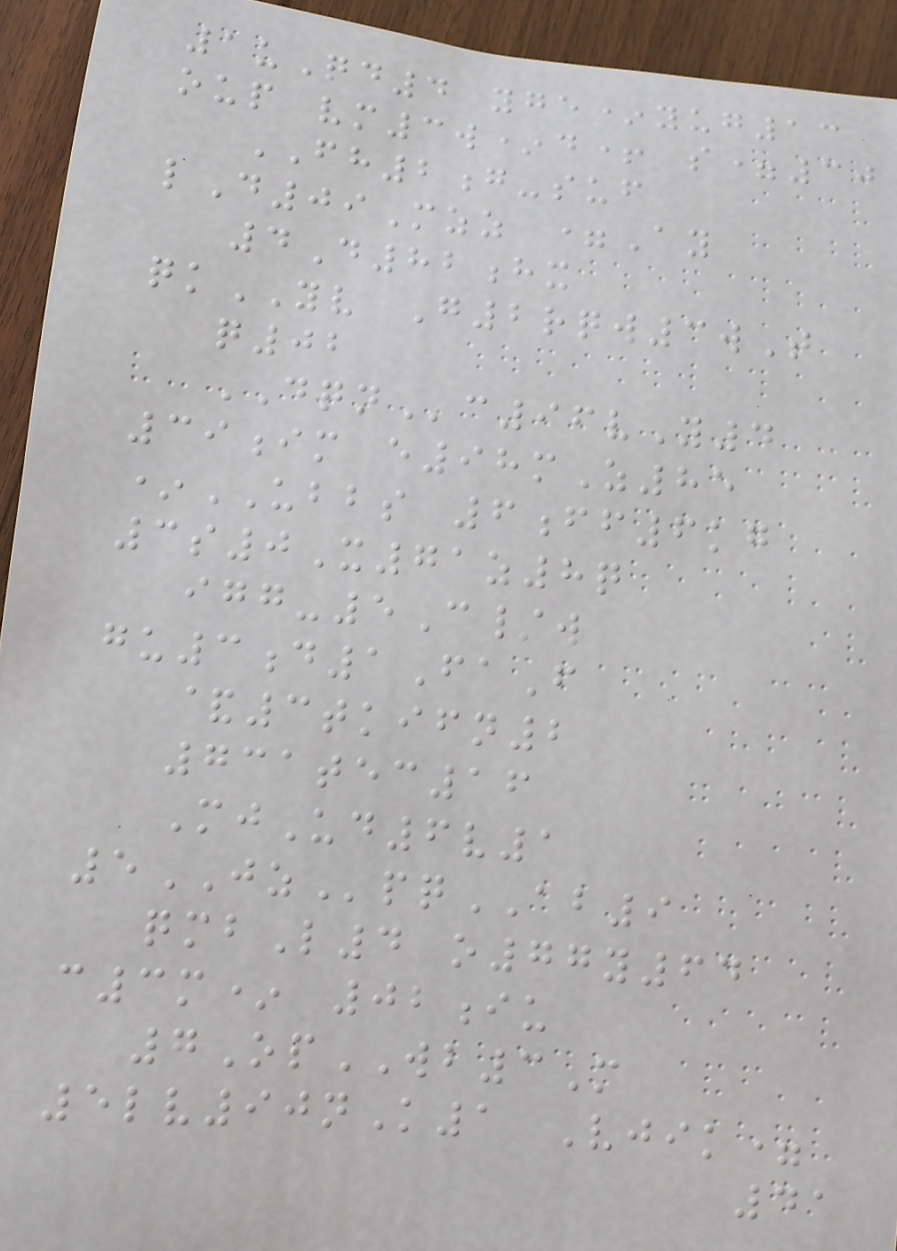1uQd4 yge*yug13
oup vm3w*d+ s=30
FH2g-suf
lD09Mzz =Ay
4D82hx
qkYV G2rqw3wT
q02
DQNc96vY4
39im e98mZ85
*UBBS 6ff6kg
3s0X71z8q
igg-5C/w
gu3d1FaF
&3tkifn2
731tec16
MjUd6v1
5JZpqAB9
qmbL4 o77y64
c3m* 02iu
7OpWB3M
5lv90nK1 Vjik=
41
